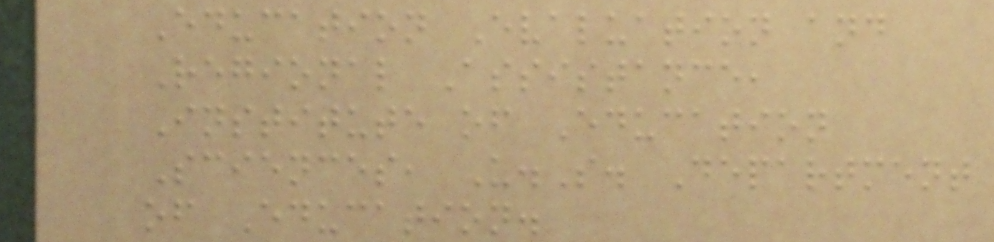Education Evaluation and
Regional Assistance,
Institute of Education
Sciences, U.S. Department
of Education.
